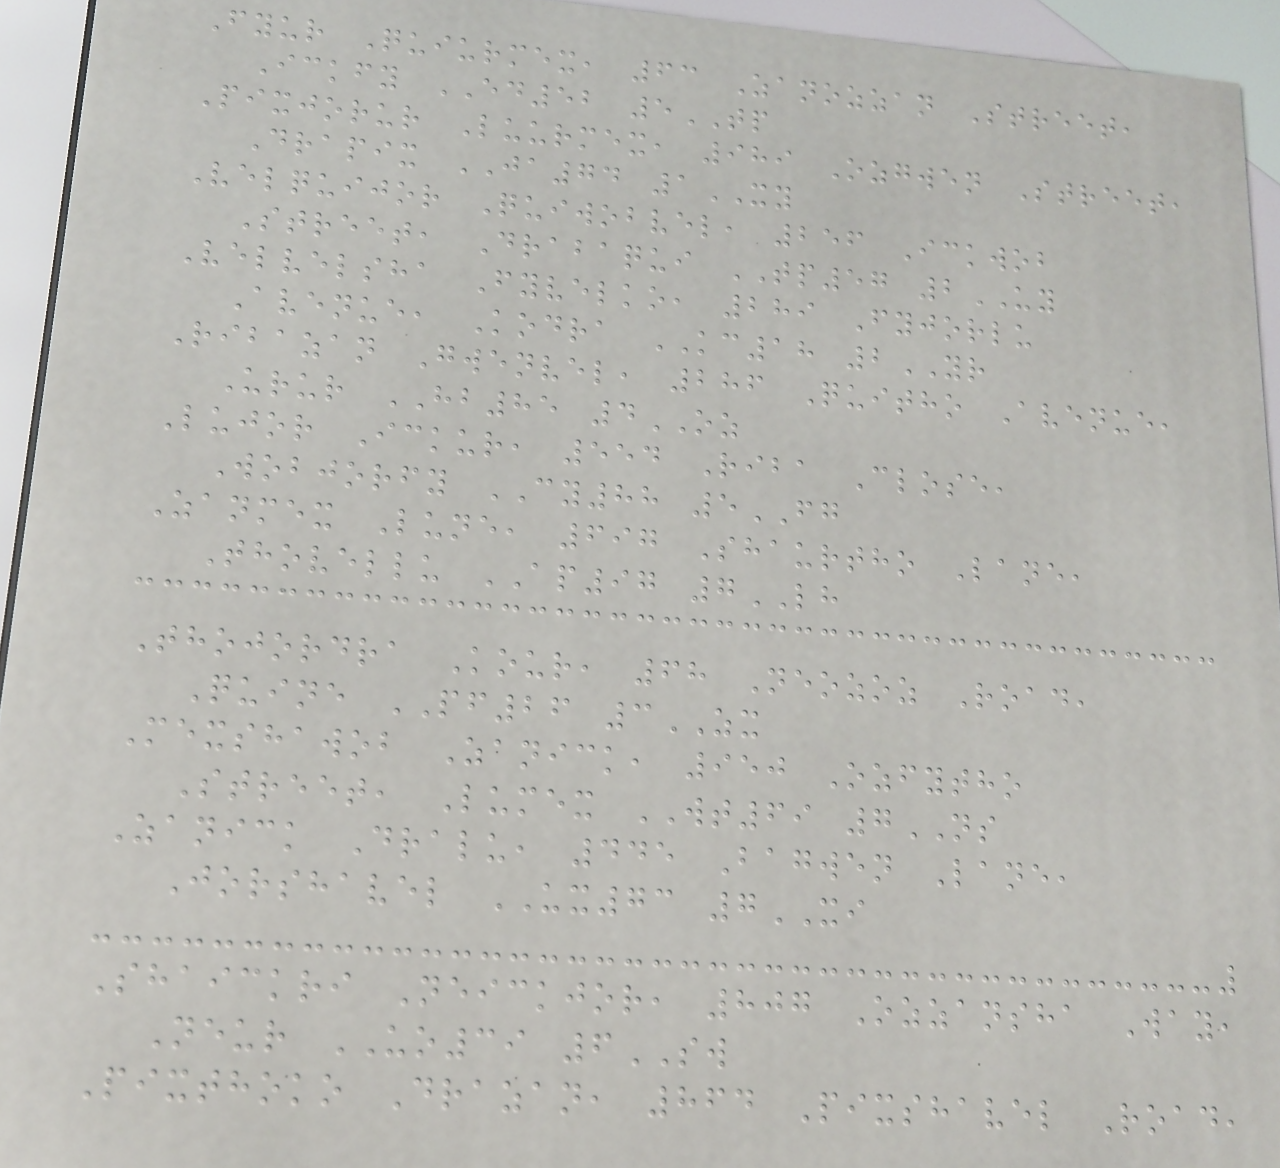Fyur Quiurmex, 63 Zanozzan Street,
Ickfy ED52 5TP
Pixjorur Luurmex, 989 Ozgwen Street,
Drapix JA74 1XY
Velquijor Quiwobvel, 256 Ickwob
Street, Drabaqui TP57 2UY
Velvelsha Fyvelko, 289 Fyjorlu
Avenue, Kodra KC18 2YR
Ribazan Gwenvel, 286 Quitho Avenue,
Urur HB85 4OZ
Lujor Ickur, 554 Riba Close,
Wobjorfy CY88 5FG
Zanmex Lune, 697 Shaurtho Lane,
Thovellu AP97 7LH
Thojordra Kour, 68 Neozoz Road,
Quine PF26 3ZX
Mexshawob Zanick, 950 Ozfytho
Street, Lumex WT69 7NS
Zanick Dralu, 445 Bagwen Lane,
Jorshavel UX73 7XI
Shaickri Neickjor, 807 Ozzansha Way,
Neur UO39 6SW
Pixthoko Drazan, 864 Pixshavel Road,
